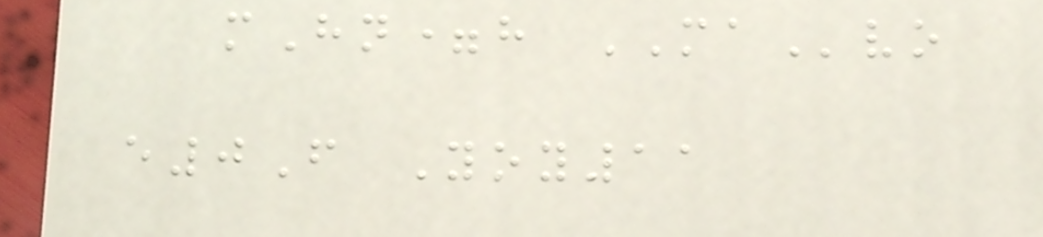mHn=h MAvo
e0F Yoy11
